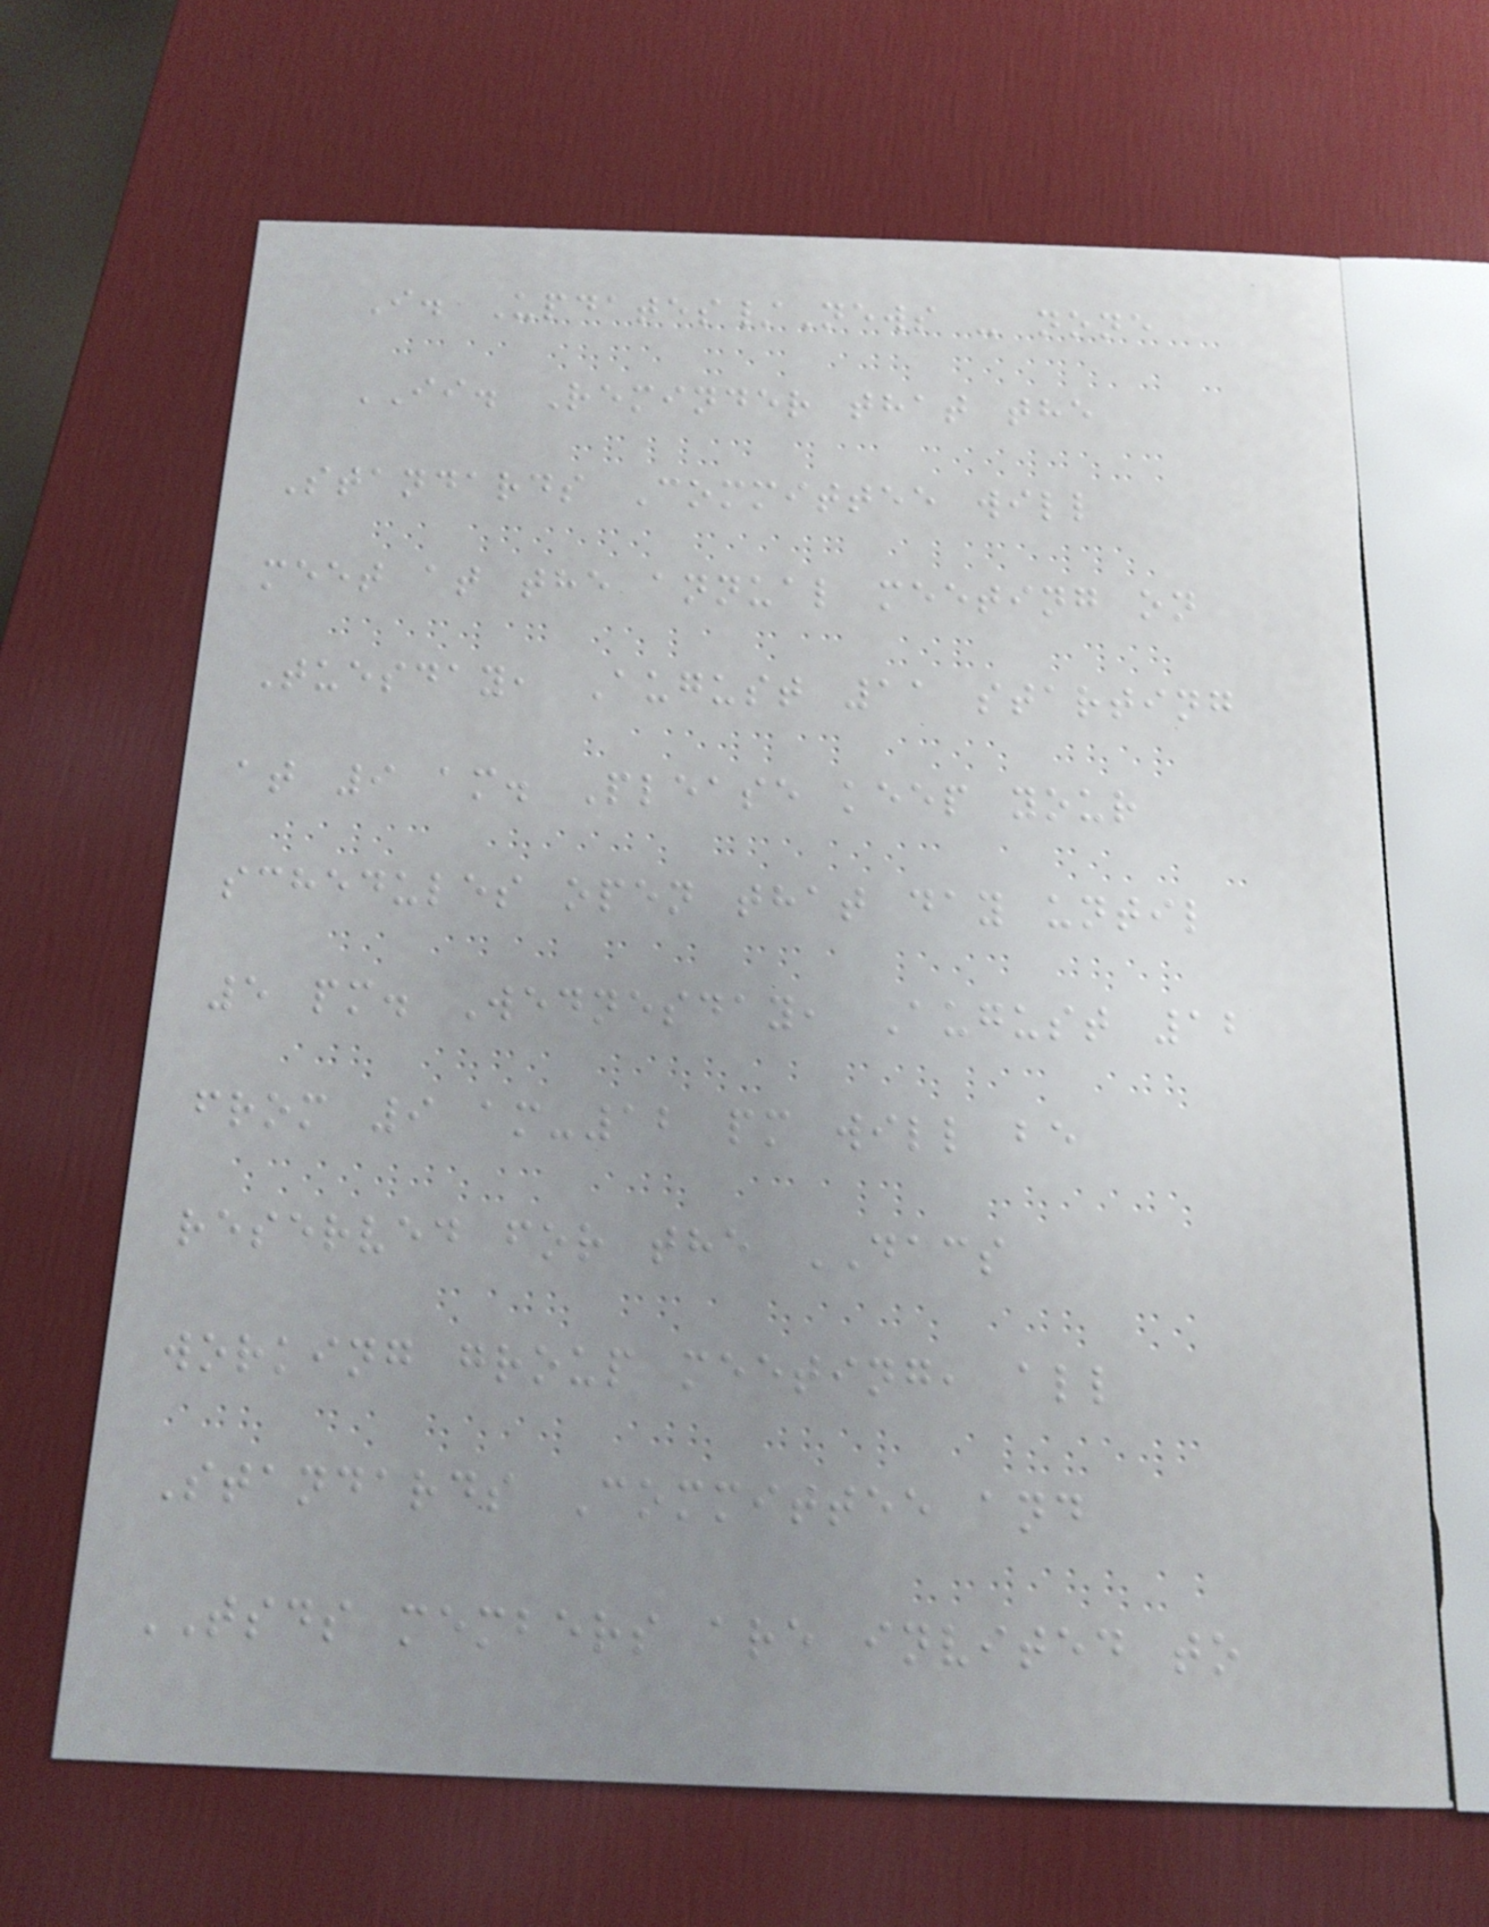I. Updates/News - none
II. Reminder that the
Standards Committee will
meet at the annual meeting on
Tuesday, August 11 starting
at 9 am. Please keep your
schedules open that day until
5 pm. Wednesday, August 12
from 9 am-12 pm will be
reserved for the DACS
working group meeting, all
Standards Committee and
TSDS members are invited to
